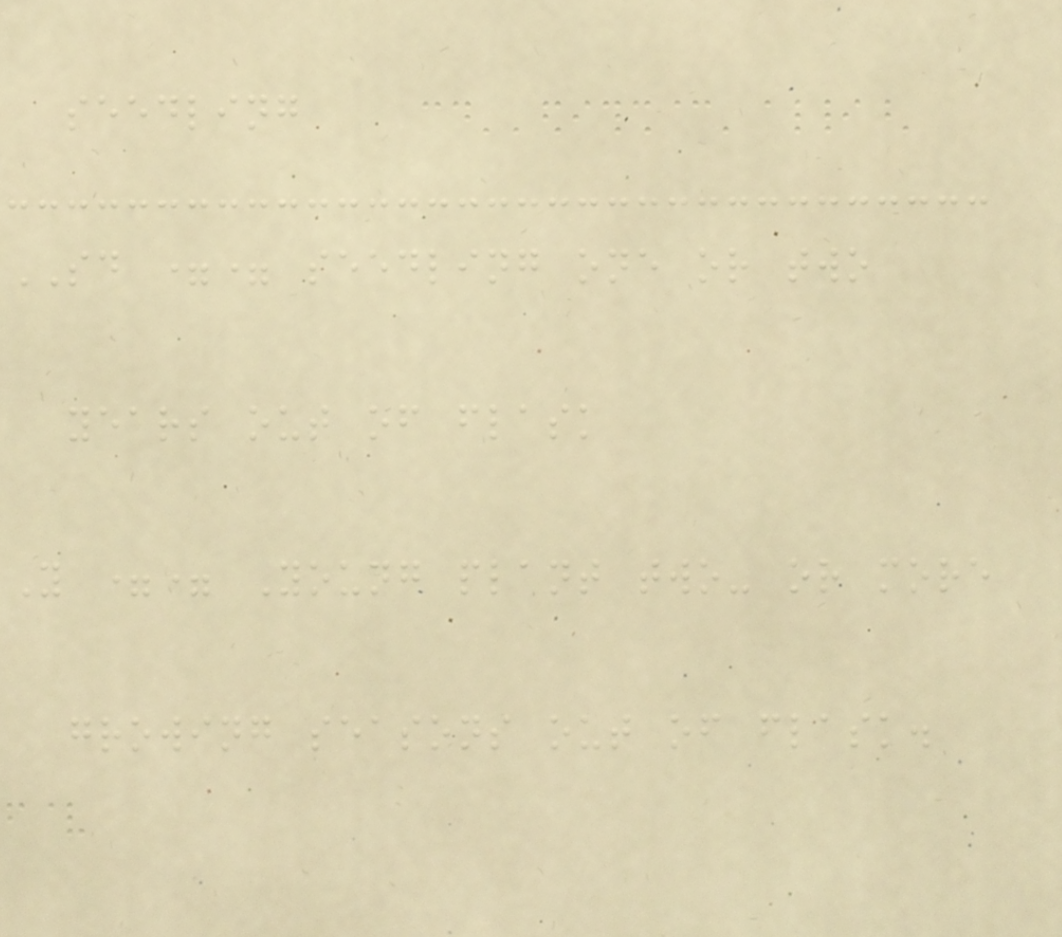seedling
SD == seedling one or two
years out of flask
Y == Young plant two- or more
growing seasons out of flask.
